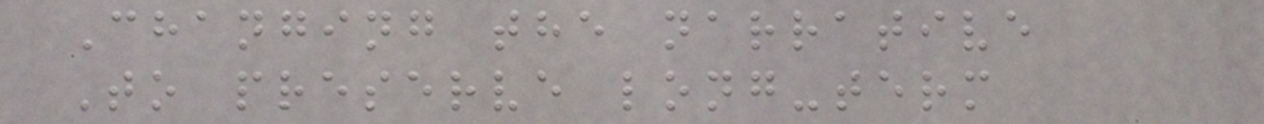Changing the narrative
To preserve long-term
